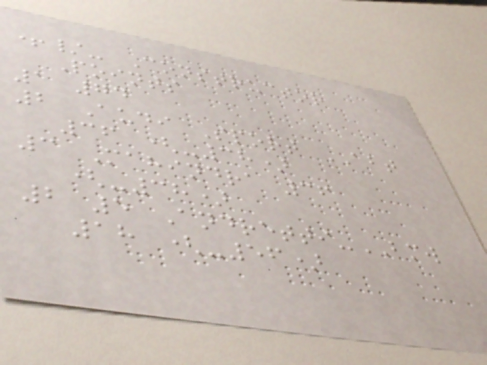+/- Constructor
Points
1 74
2 Audi Sport ABT
36 (-38)
3 Mahindra 36
(-38)
2 5 Andretti-BMW
18 (-56)
